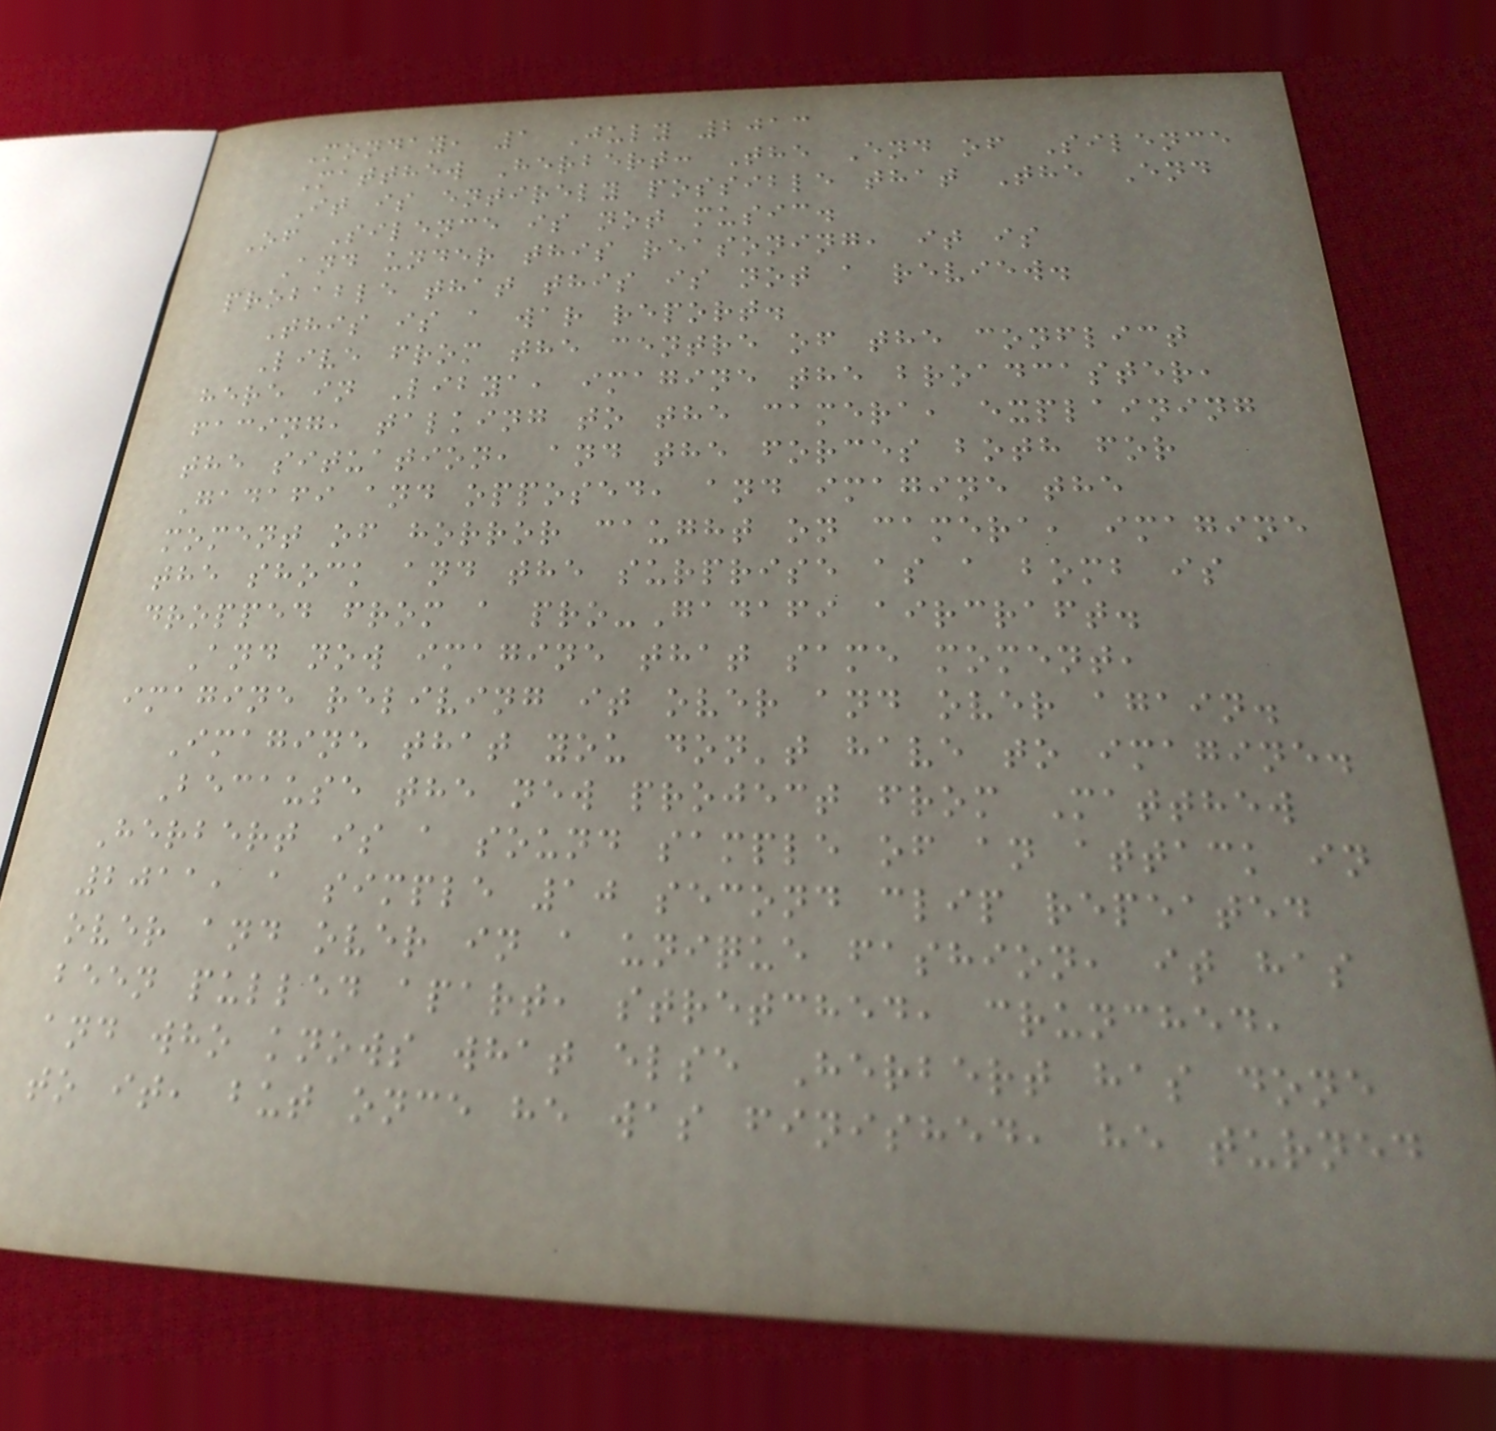Monday, 1 July 2013
Matthew Herbert: The End of Silence
It is entirely possible that The End
Of Silence is not music.
And under this reasoning, it is
probable that this is not a review.
This is a war report.
Live from the centre of the conflict
here in Libya, imagine the broadcaster,
facing, talking to the camera, explaining
the situation, and the forces both for
Gadafi and opposed, and imagine the
moment of horror caught on camera, imagine
the shock and the surprise as a bomb is
dropped from a pro-Gadafi aircraft.
And now imagine that same moment,
imagine reliving it over and over again.
Imagine that you don't have to imagine.
Because the new project from Matthew
Herbert is a sound sample of an attack in
2011, a simple 10 second clip repeated
over and over in a unique fashion, it has
been pulled apart, stretched, crunched,
and who knows what else Herbert has done
to it, but once he was finished, he turned
